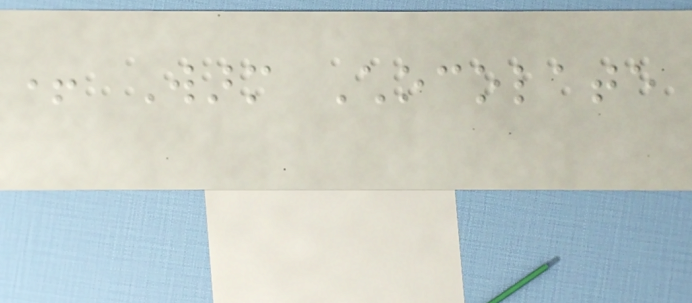+ Warm Chocolate
